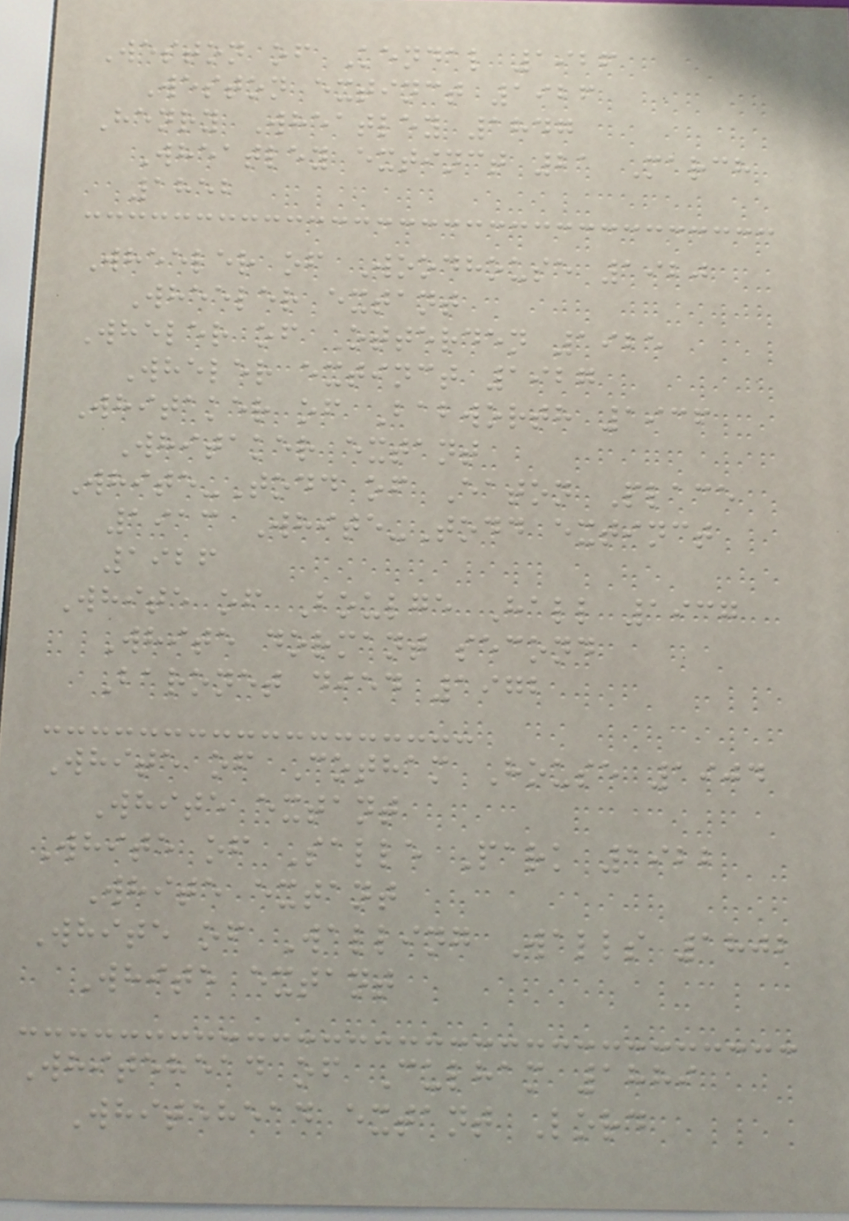Weston of Kendal 1926
Weston extinct 1926
Henry Wheatley 1847
Wheatley extinct 21 March
1852
Wheeler of Woodhouse 1920
Wheeler extant
Wheler of Otterden 1925
Wheler extinct 1927
Whitaker of Babworth 1936
Whitaker extant
White-Todd of Eaton Place
1913 White-Todd extinct
1926
White of Boulge Hall 1937
White dormant second
Baronet died 1972
White of Cotham House 1904
White extant
White of Salle Park 1922
White extant
White of Walling Walls 1802
White extant
Whitehead of Culham 1889
Whitehead extant Lord
